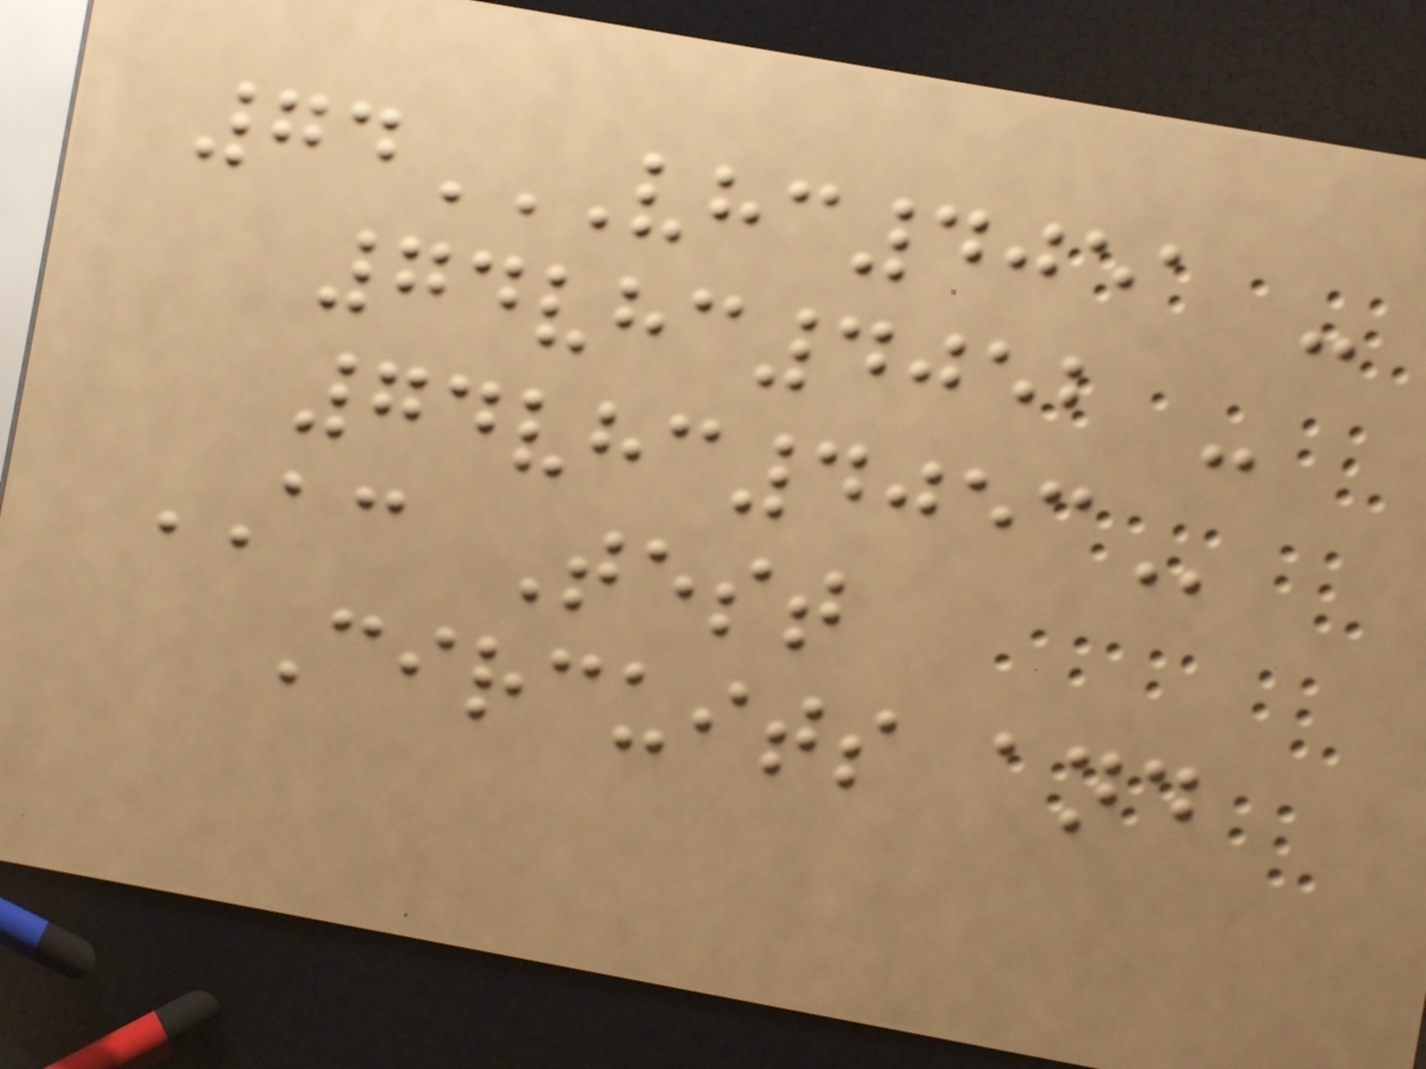74VHC4051 -
74VHC4052 -
74VHC4053
AC Test
Circuits and
